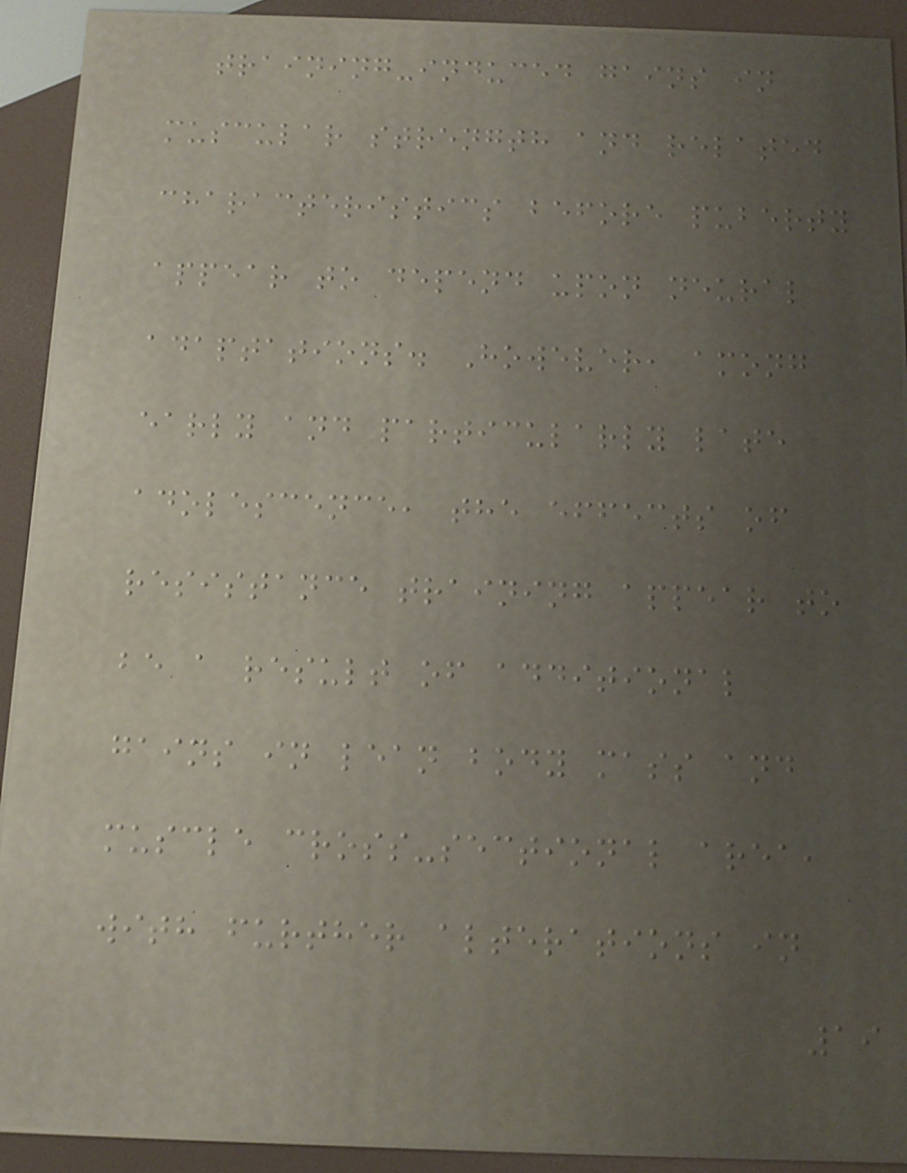training-induced gains in
muscular strength and related
characteristics before puberty
appear to depend upon neural
adaptations. However, among
early and particularly late
adolescence, the effects of
resistance training appear to
be a result of additional
gains in lean body mass and
muscle cross-sectional area,
with further alterations in
19
